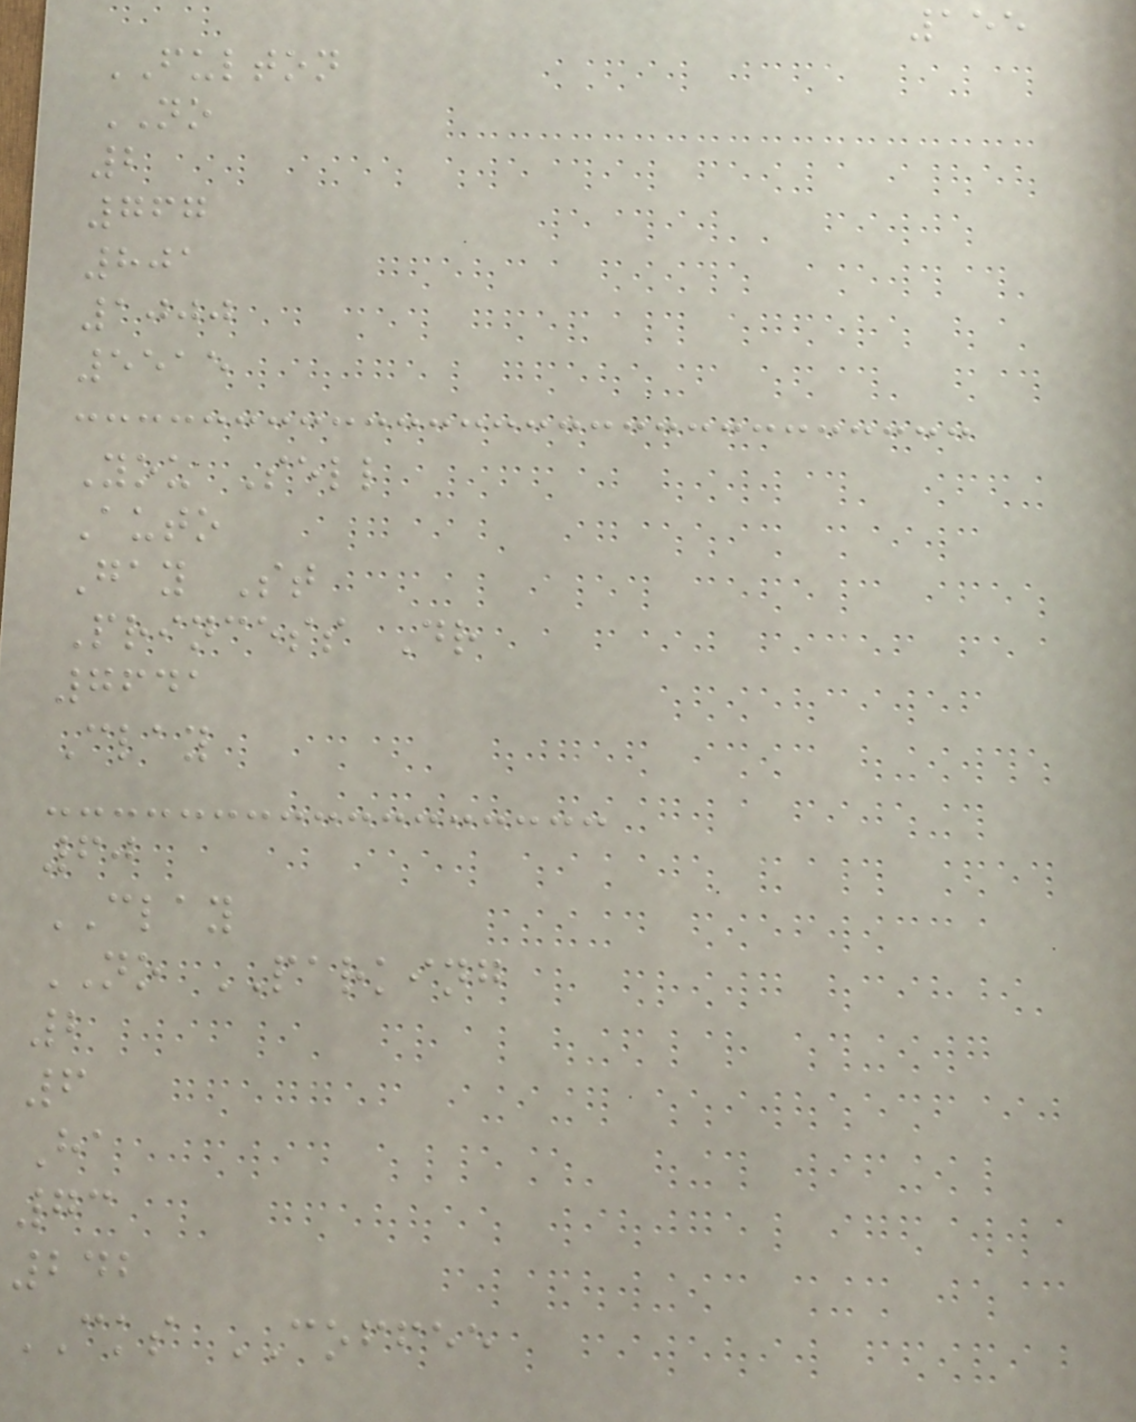155
FULTON
NO
2
767
801
1000
5515
You Sell
Auto
Gay St
Princess Dr
7641
Clay
60
CLAY
NO PARKING
2
6
Ha
73
242
CKS COFFEE
